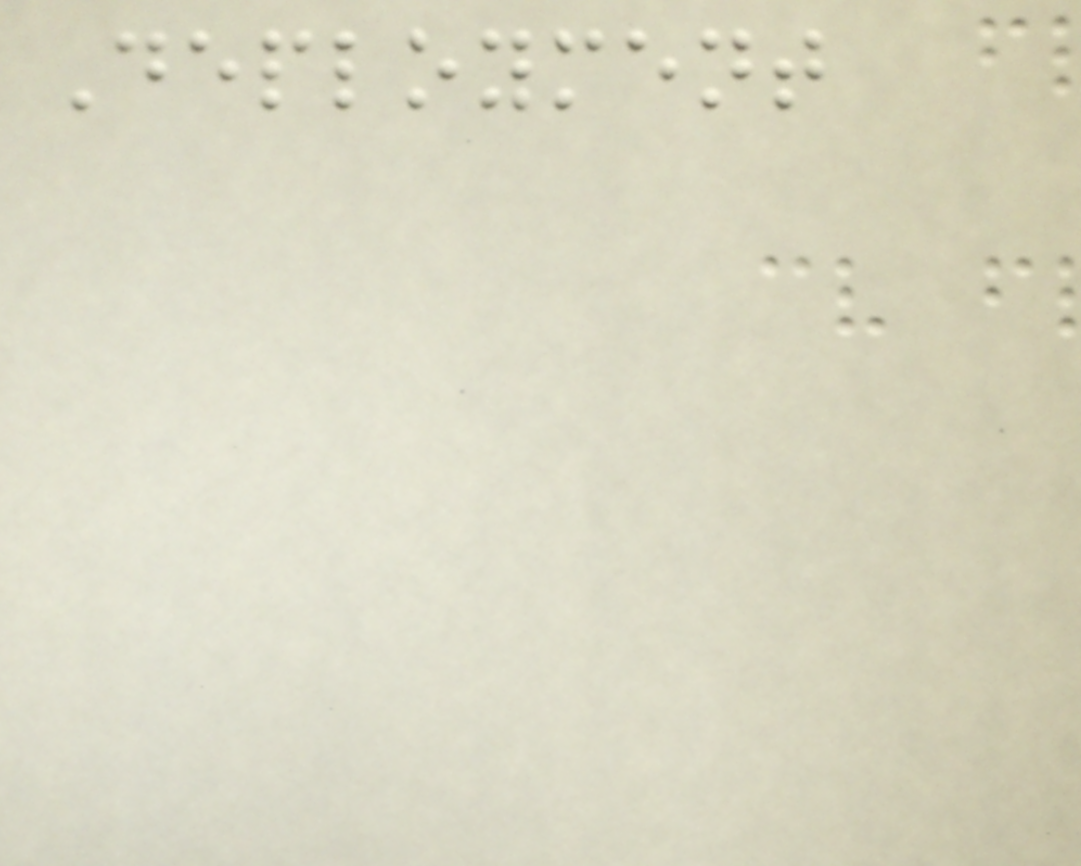Deployment
